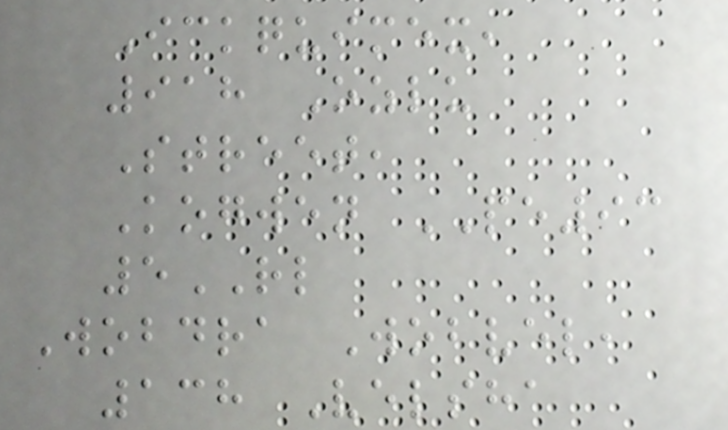Ickquimex,
918 Ozlu
Street,
Kogwen PE93
5RL
Wobdra Wobvel,
138 Velsha
